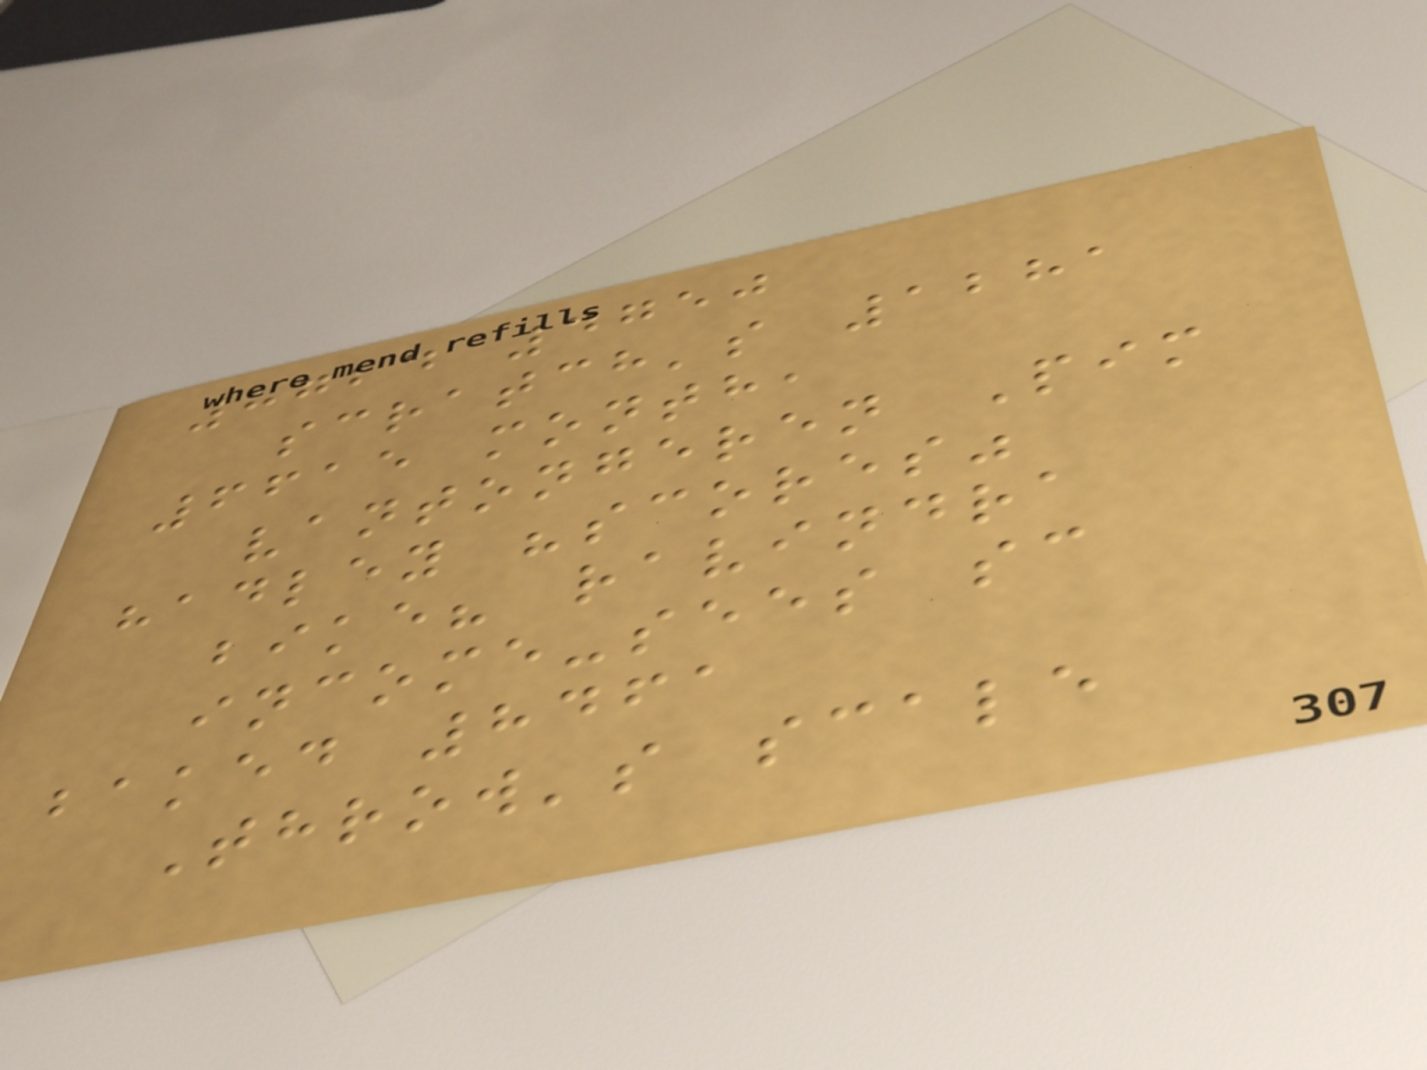8724 4750
scratch's 1281
6615 month,
vantongeren Pim
hadley "scores"
bike? ravindra
income-sees sc
baked 8461
Throw's scale
